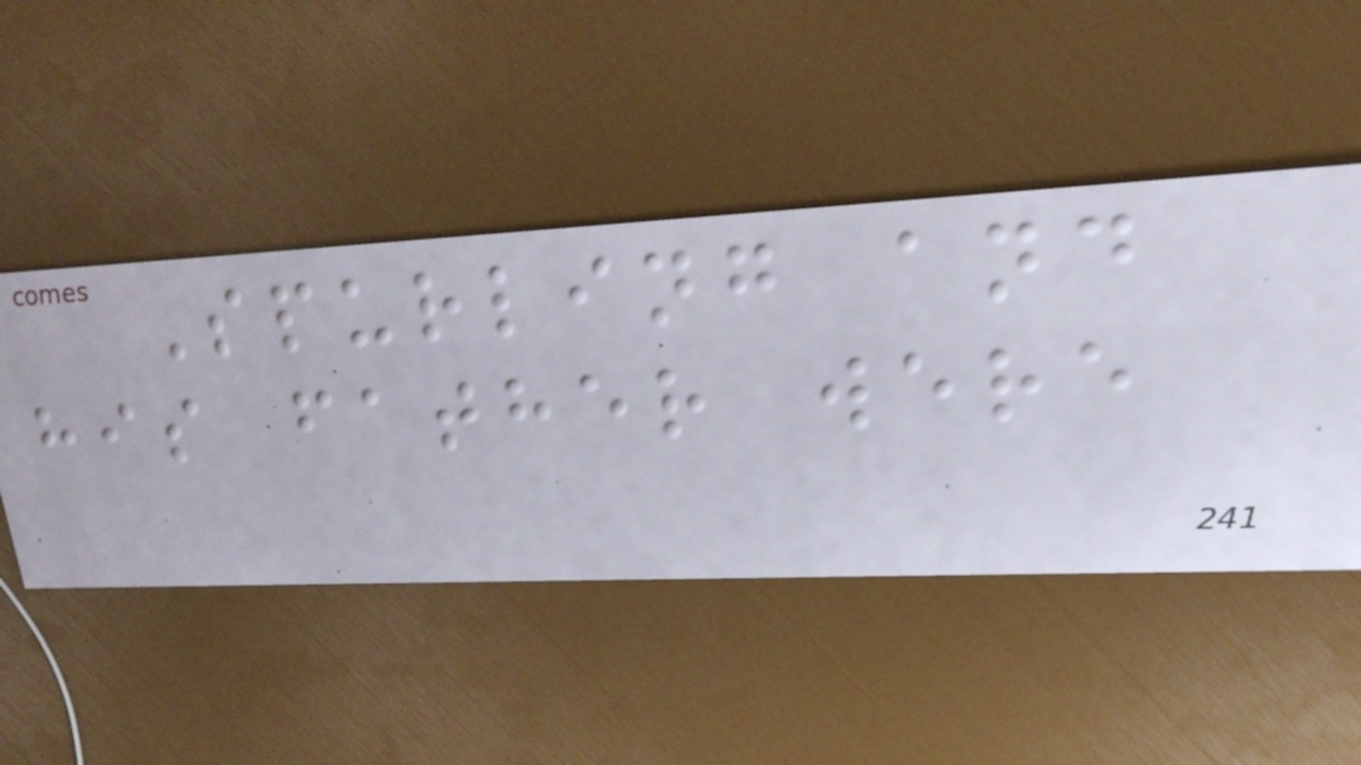Spurling and
his father were
